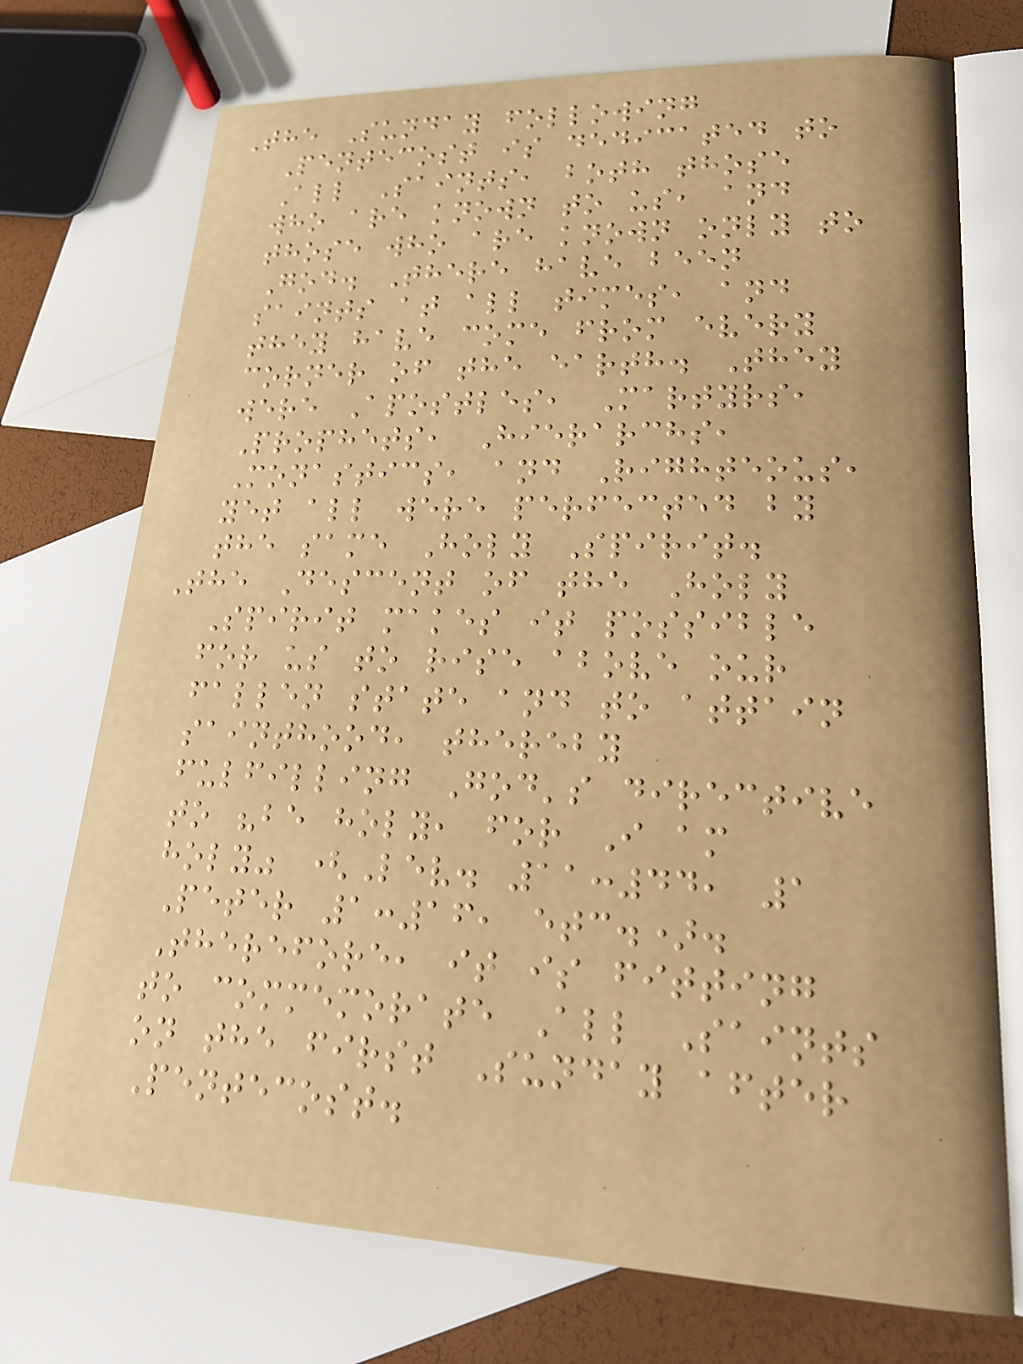The Sunday following
Pentecost is dedicated to
All Saints, both those
who are known to us, and
those who are known only to
God. There have been
saints at all times, and
they have come from every
corner of the earth. They
were Apostles, Martyrs,
Prophets, Hierarchs,
Monastics, and Righteous,
yet all were perfected by
the same Holy Spirit.
The Descent of the Holy
Spirit makes it possible
for us to rise above our
fallen state and to attain
sainthood, thereby
fulfilling God's directive
to "be holy, for I am
holy" (Lev. 11:44, 1
Peter 1:16, etc.).
Therefore, it is fitting
to commemorate All Saints
on the first Sunday after
Pentecost.
